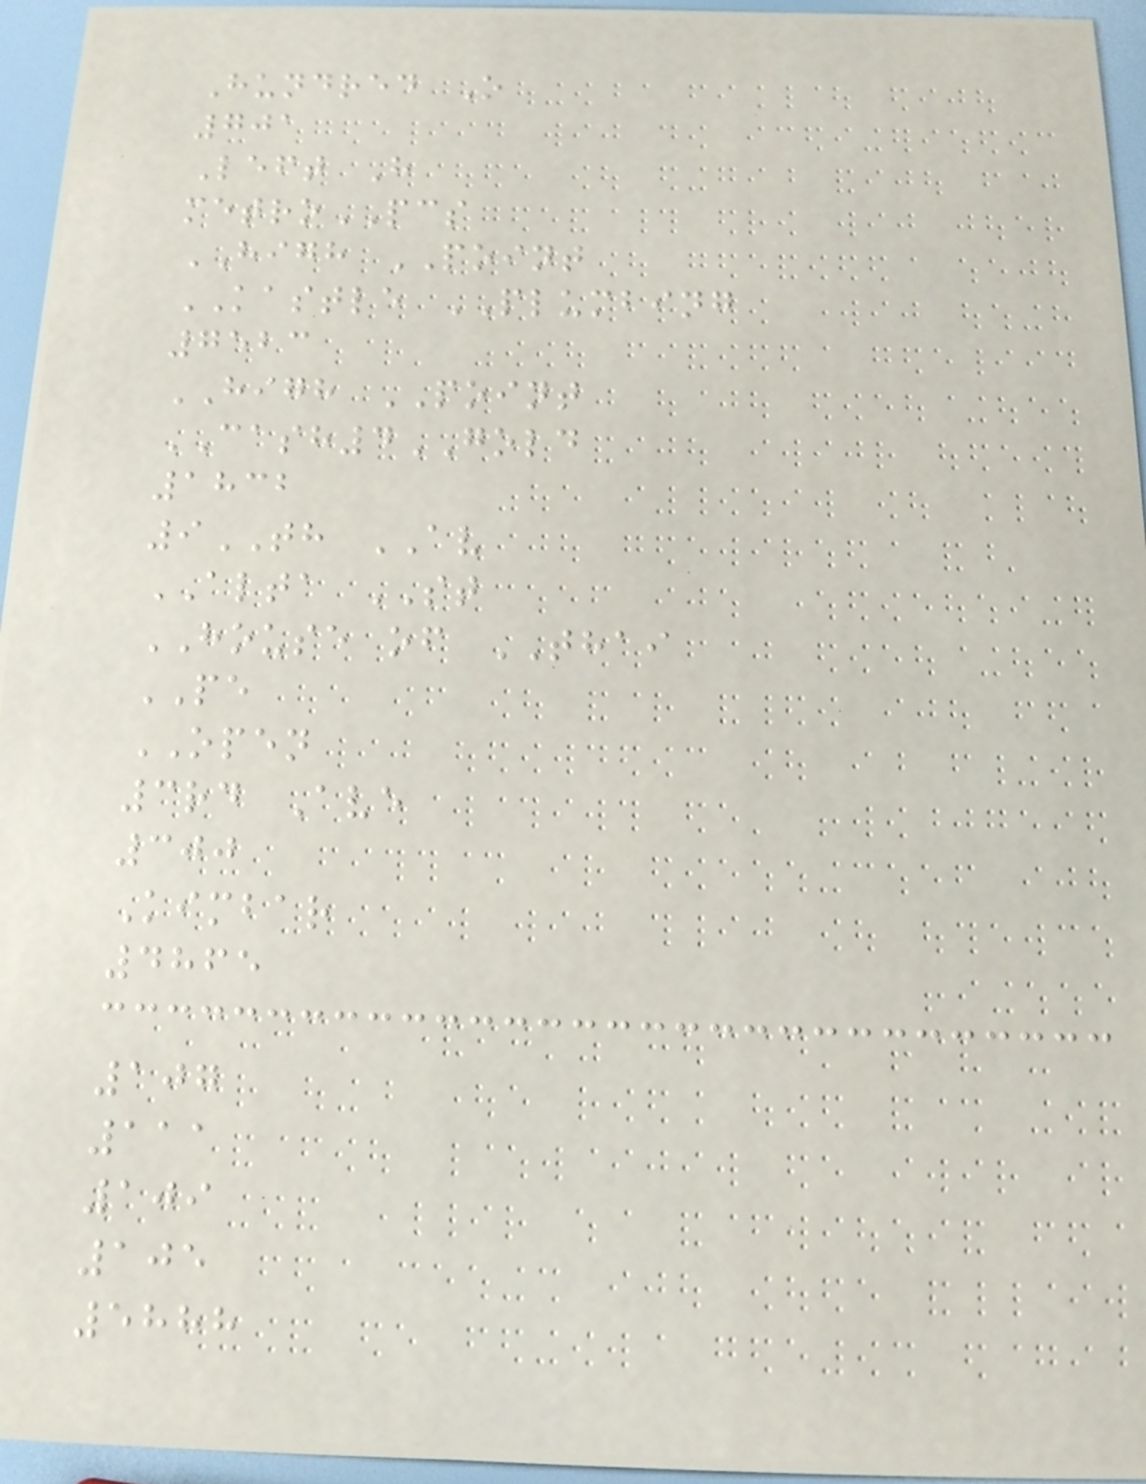Hundred O
701
Left H
metroPCS
HIGH POINT
KASTLE PLUMBING
7523
HIGH POINT
CASH4GOLD
1832
9TH AV
ALTA ST
HOUSE of THAI
PE
OPEN
3rd Ave
300
Kimbar
4865
107
111
109
105
5888
